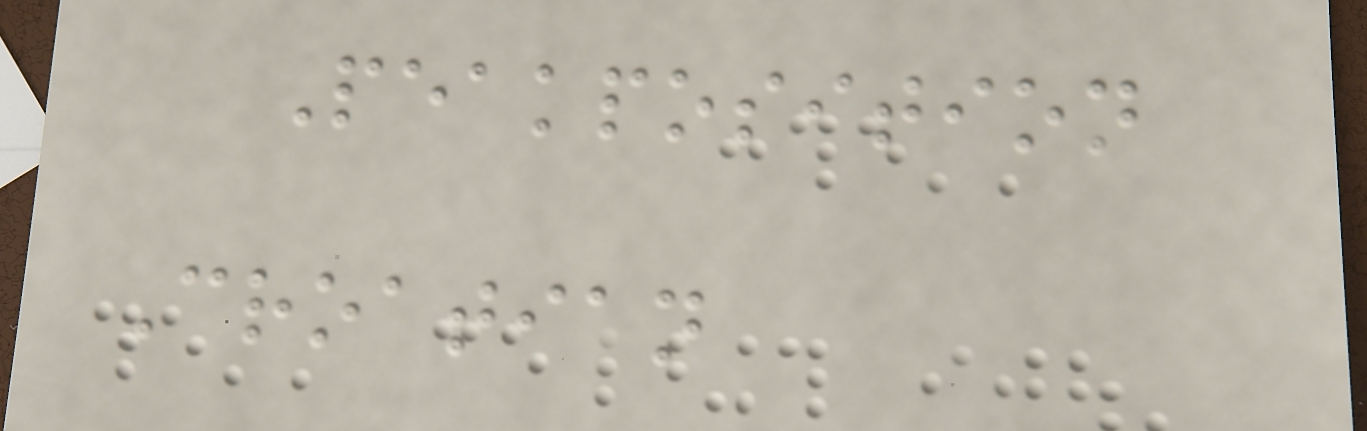Peakposition
Croatian
